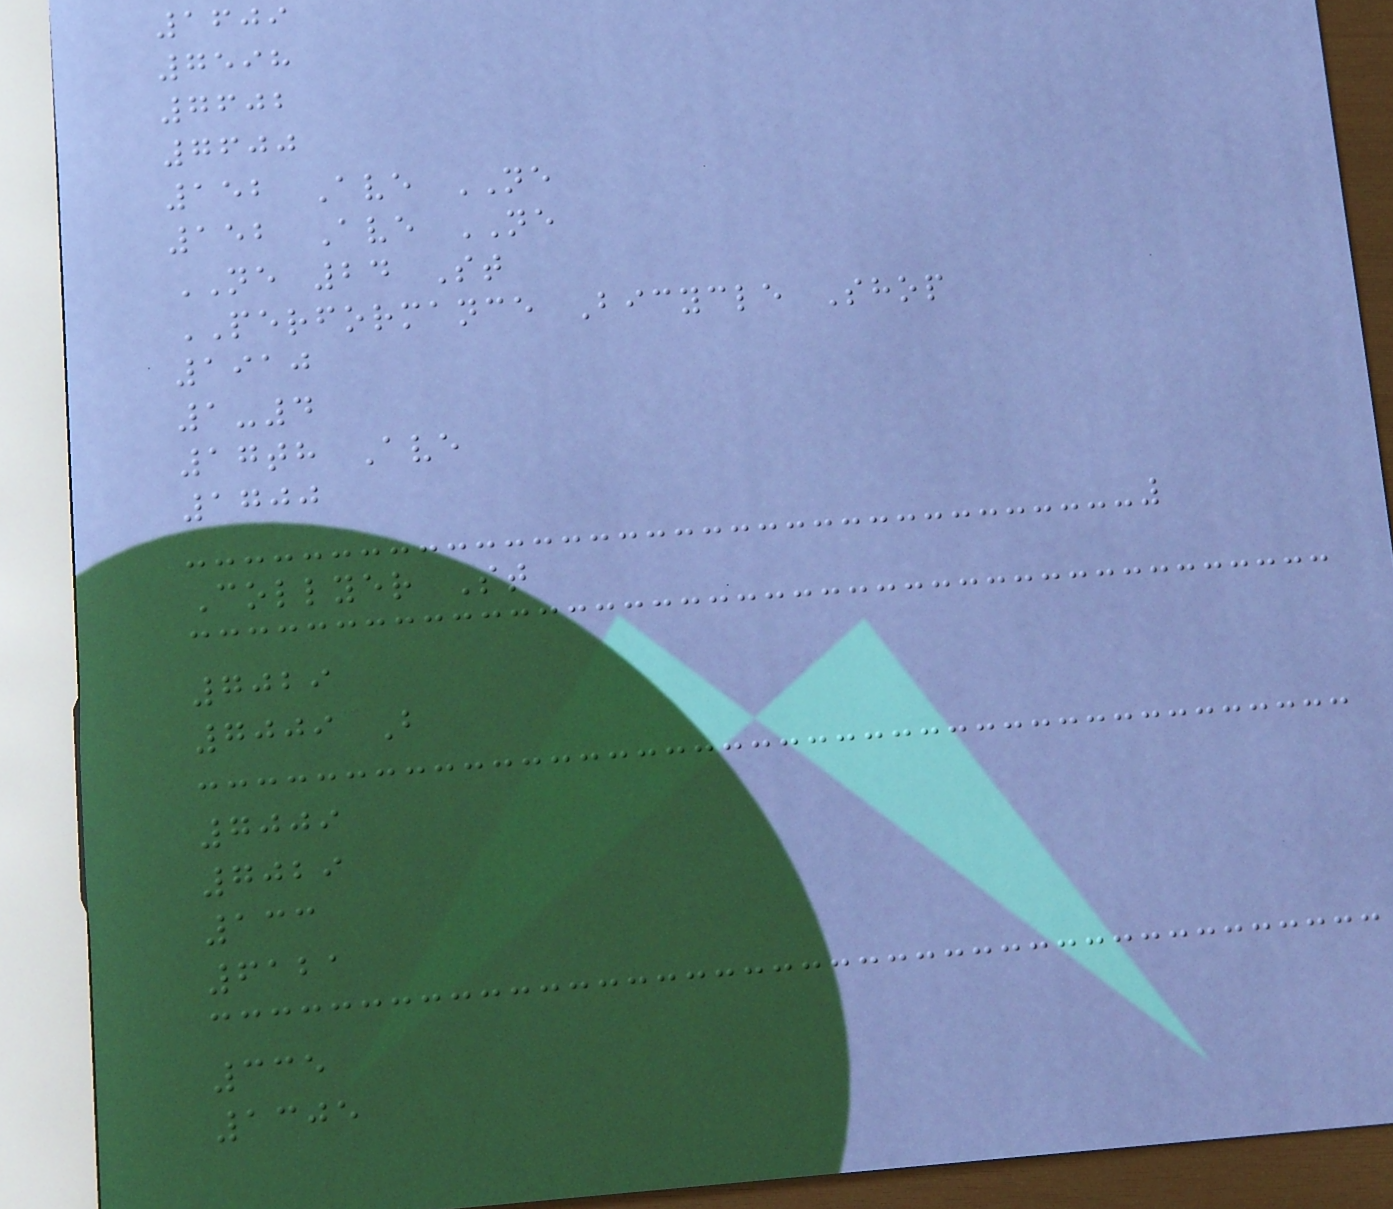1609
7598
7602
7600
152 Ave NE
152 Ave NE
NE 24 St
PERFORMANCE Bicycle Shop
1910
1-4
17th Ave
1700
Collyer St
7029
7009 B
7009
7029
133
6121
335
1305
